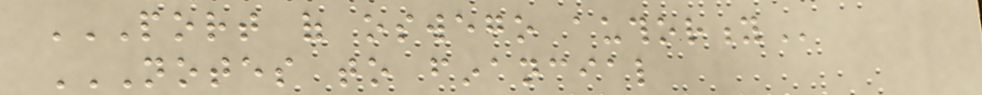PORT OF OSWEGO AUTHORITY
NOTES TO FINANCIAL
